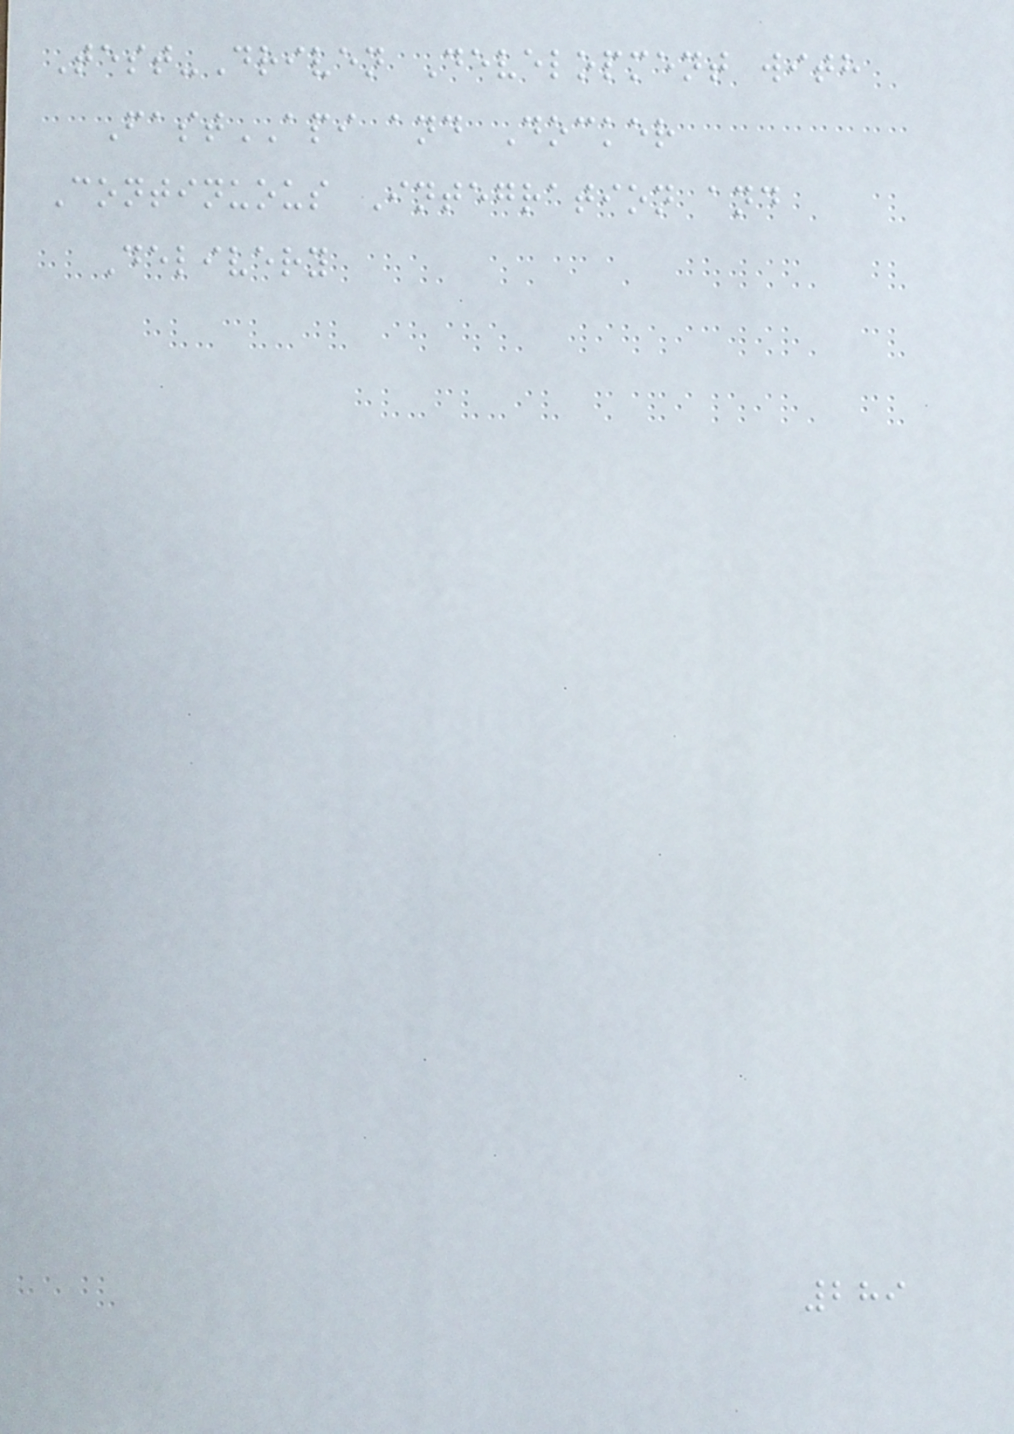Test-Driven Development with
FastAPI and Docker
Continuous Integration and
Delivery
289
